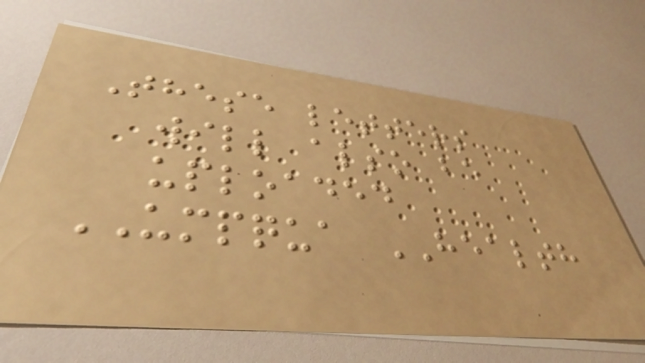These letters
will also be
uploaded
UMPQUA HEALTH
